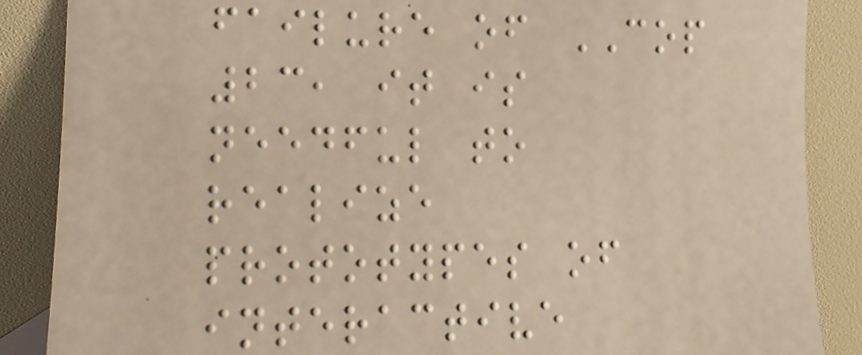failure of COP
23, it is
needful to
realize
prototypes of
interactive
